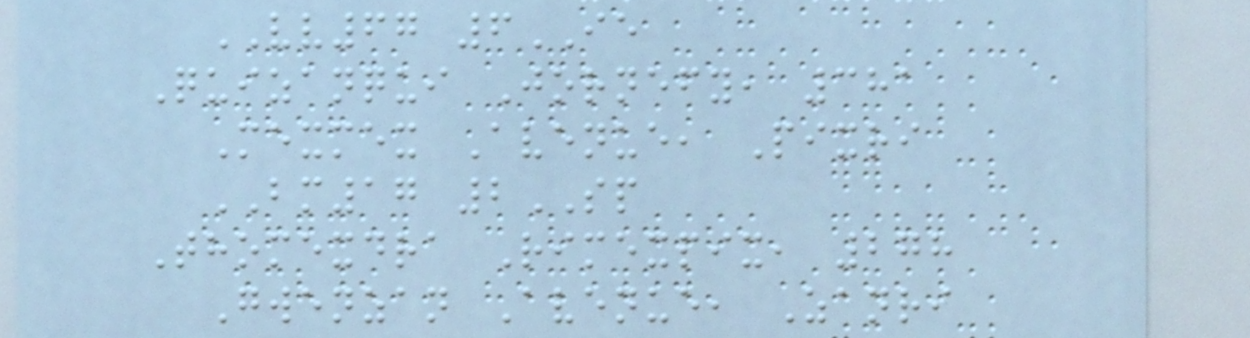VV67 6IE
Quizanqui Jornefy, 381
Mexmex Avenue, Pixri
BM17 2SP
Thomexdra Rimexpix, 278
Gwenzan Avenue, Zanri
